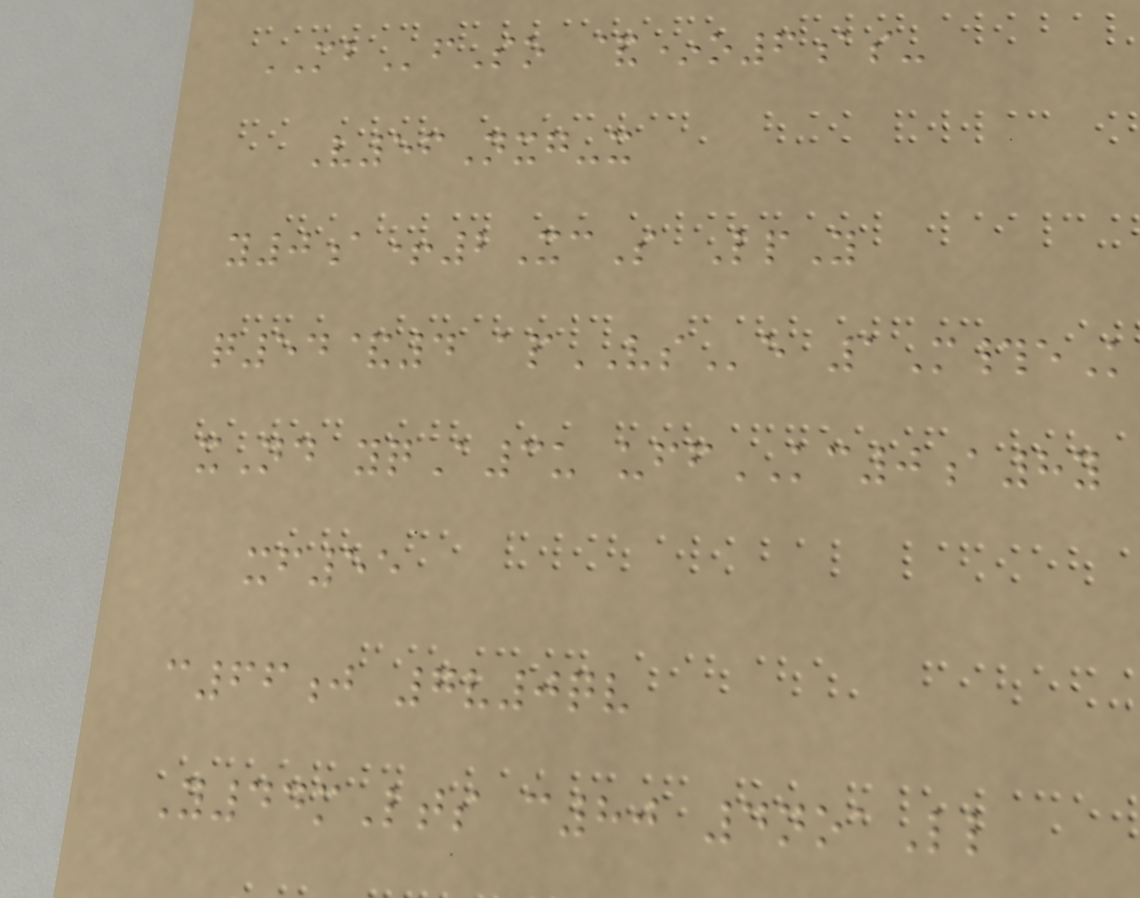MBfSo &*o6as-
V56Nxg-x
y0a+2XcS LpY
q54&4 apVSe 1M#eK
xNd yqA3u uffKC0a8y
xf55
c66j 7v0qv
Y44mLts c80 4noaLl
